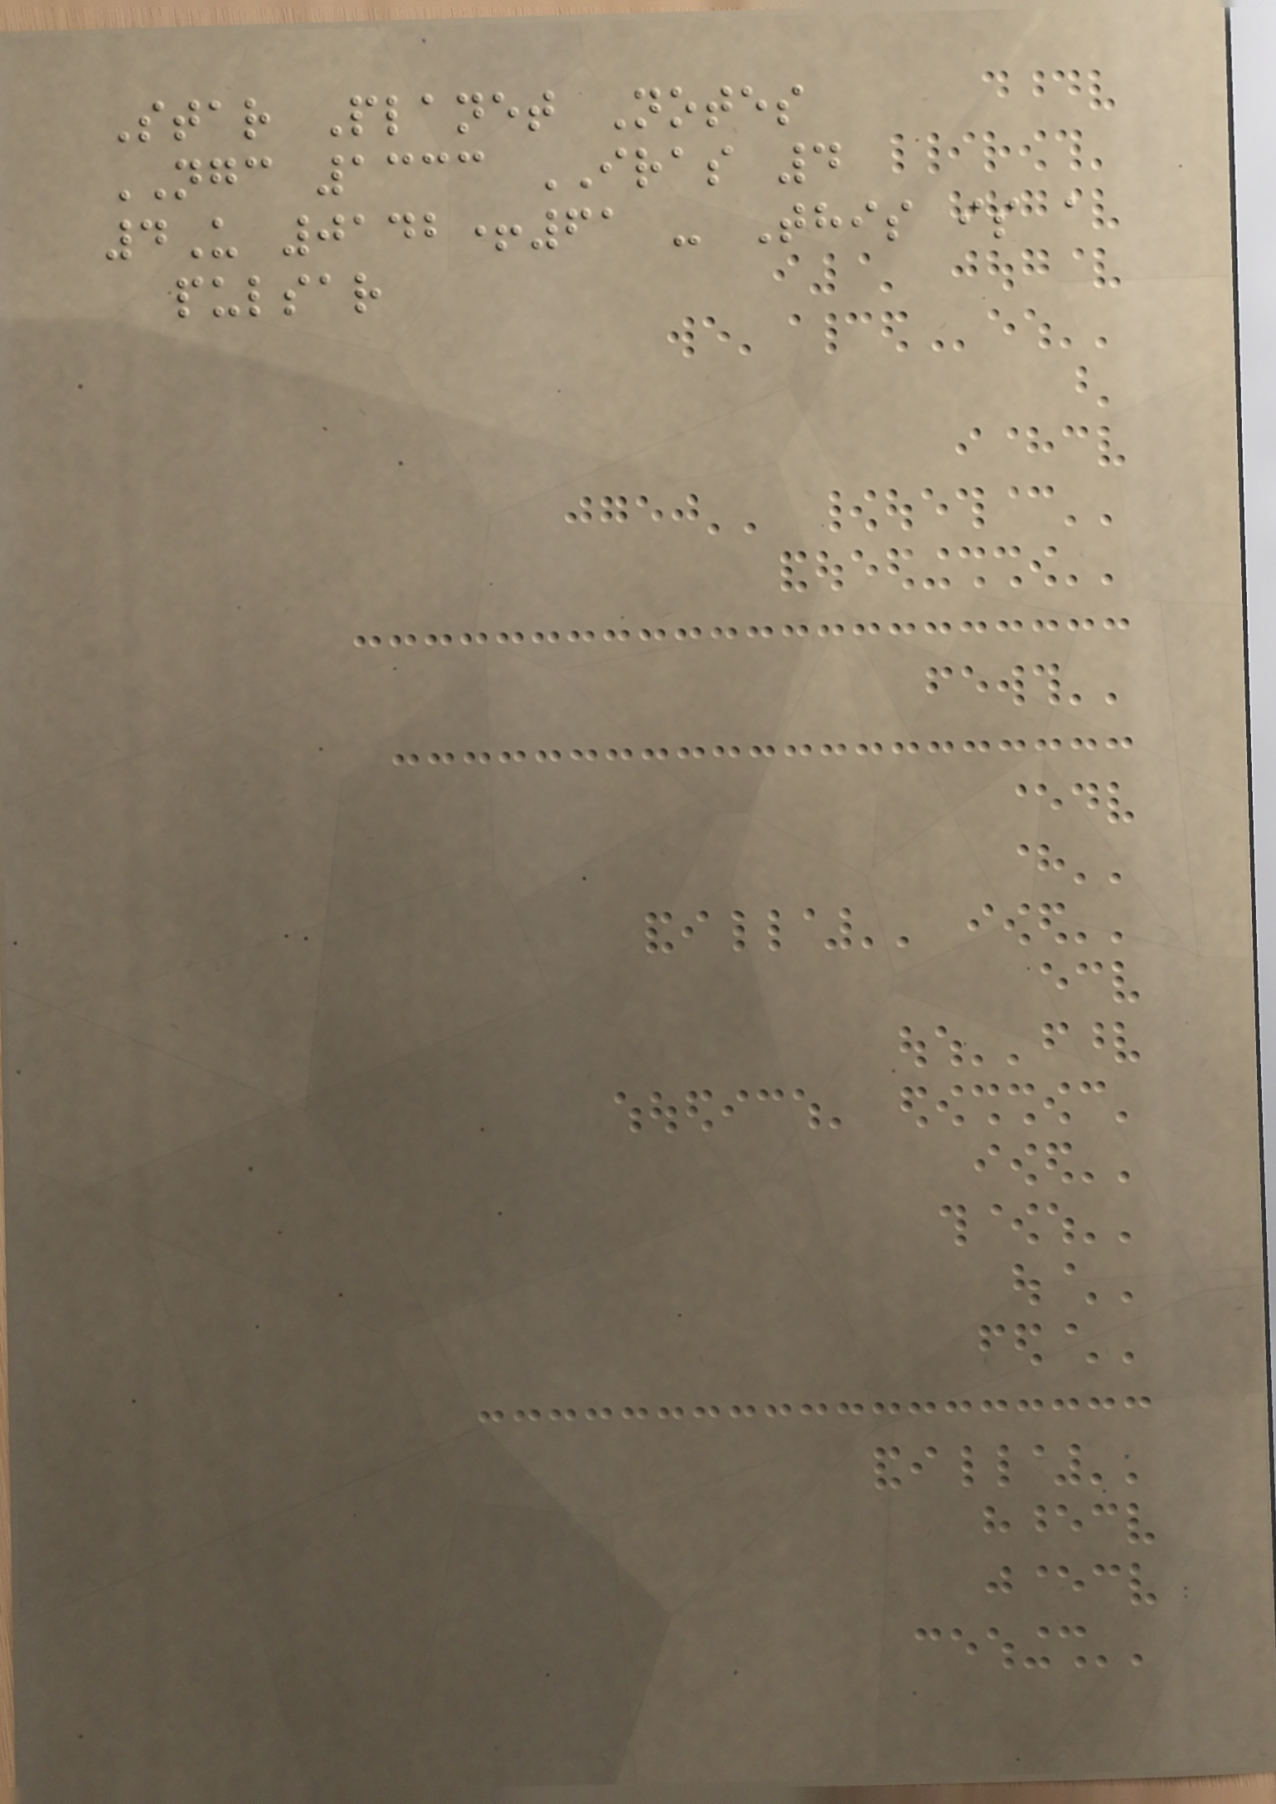Star Planet Notes
NGC 1333 IRAS 4
4U 0142+61 - This is a
pulsar
